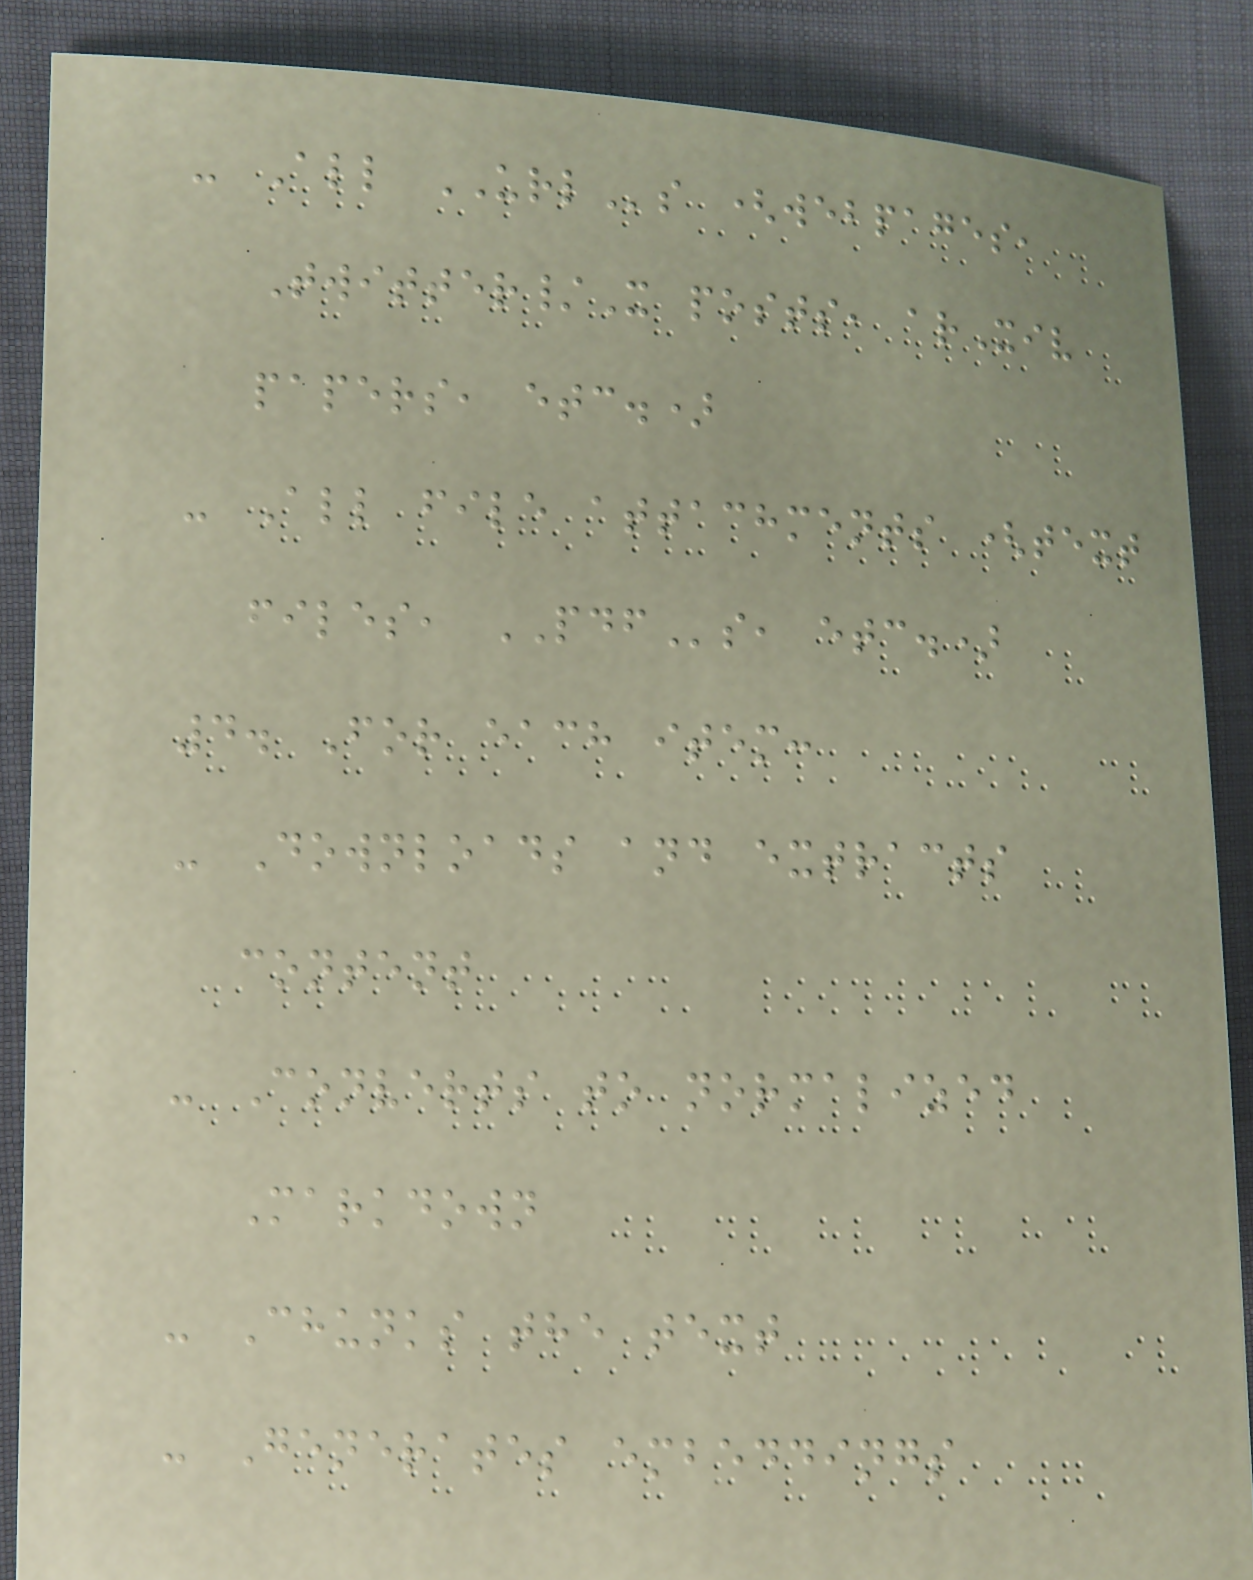- All URLs (webpages,
Twitter/X posts, arXiv
papers, etc.)
- All file attachments (text
files, PDFs, etc.)
4. For each item:
- Downloads and extracts
content
- Converts to normalized
Markdown
- Chunks the text
- Generates embeddings
